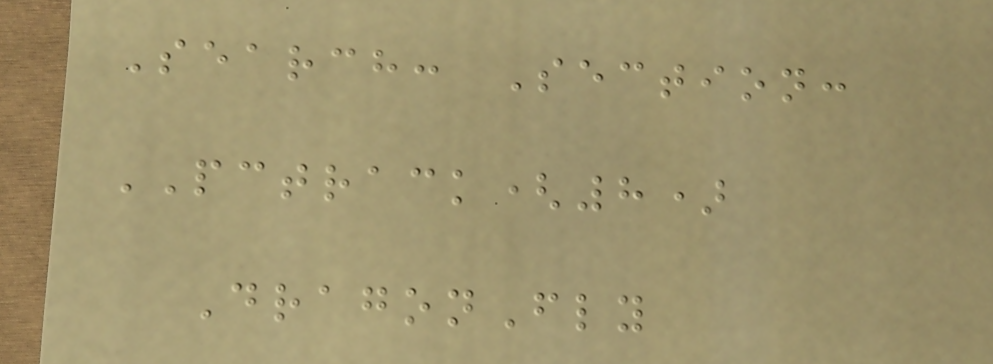Search: Section:
PCTRACK(8)
DragonFly
